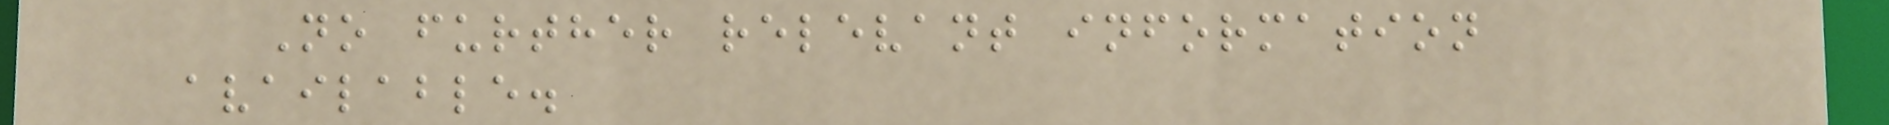No further relevant information
available.
